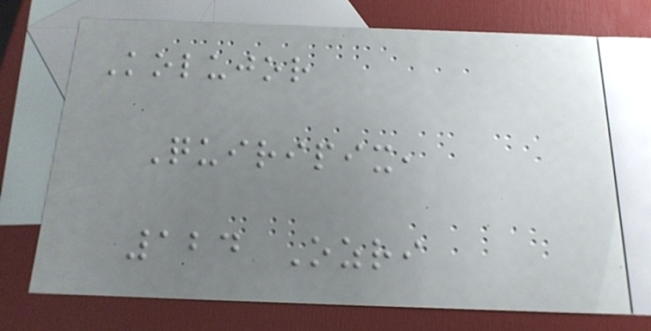Kolujor
Quiripix,
124 Ozri
